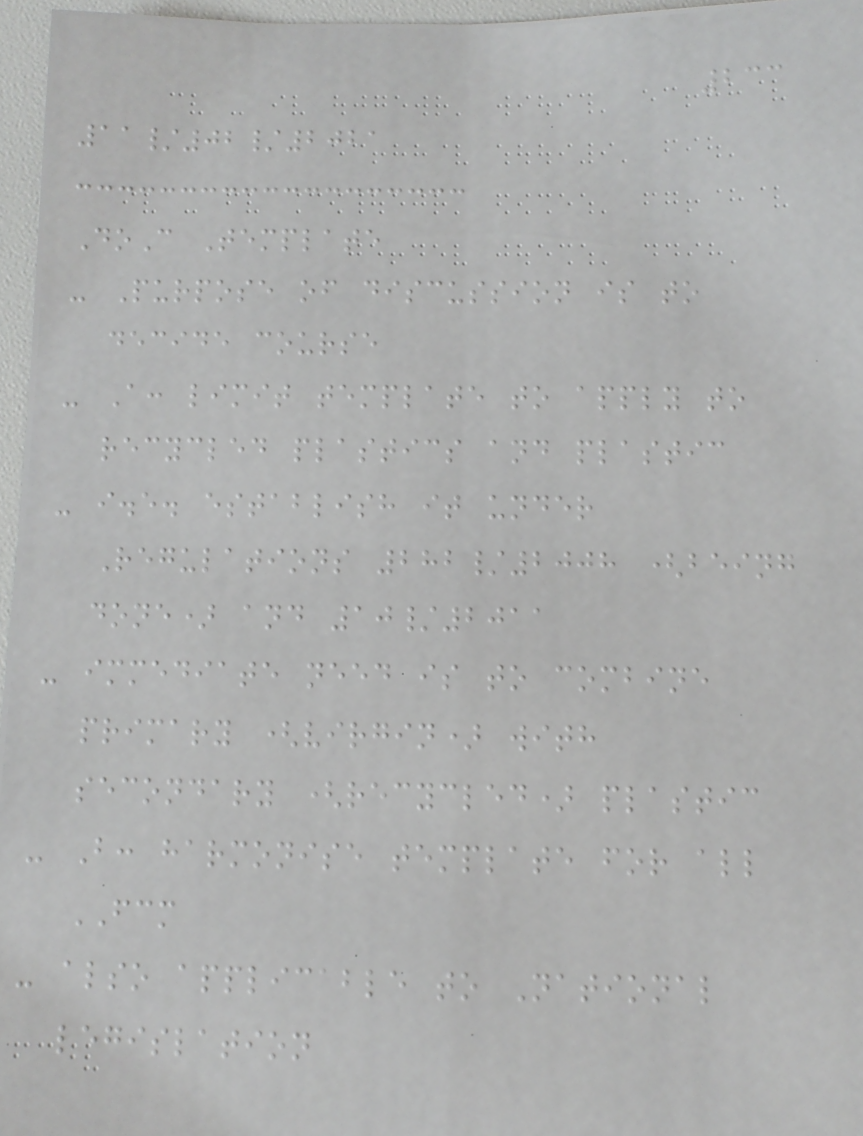233
11/02/2021
DoC Template
- Purpose of discussion is to
decide course
- A: limit template to apply to
recycled plastics and plastic
- i.e. establish it under
Regulations 282/2008 (being
done) and 10/2011
- immediate need is to combine
primary (virgin) with
secondary (recycled) plastic
- B: harmonise template for all
FCM
- also applicable to National
legislation
